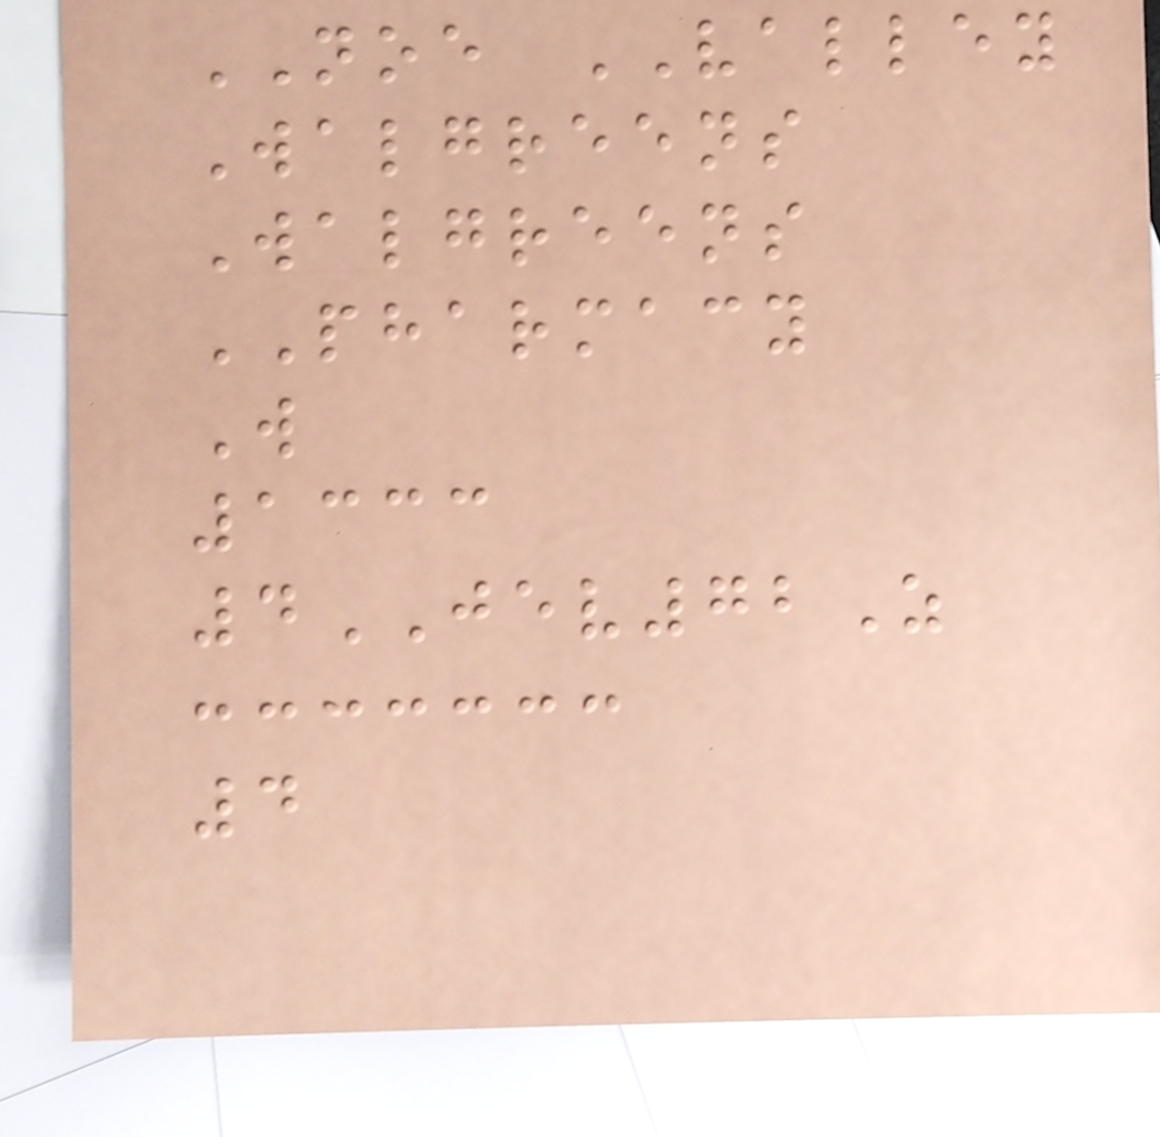NOE VALLEY
Walgreens
Walgreens
PHARMACY
W
1333
4JEV72Z
4
